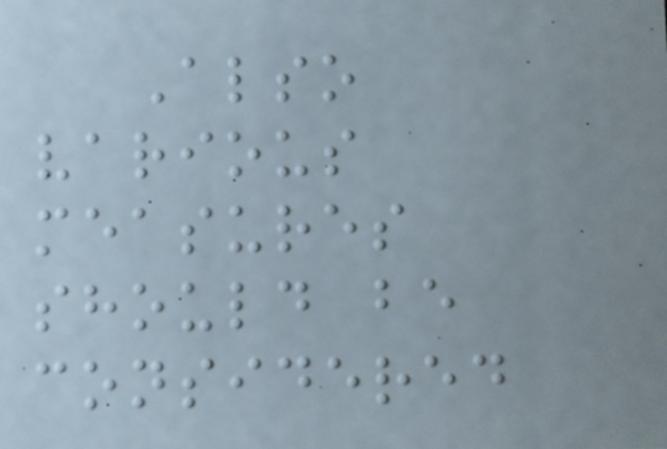Also
various
measures
should be
considered
